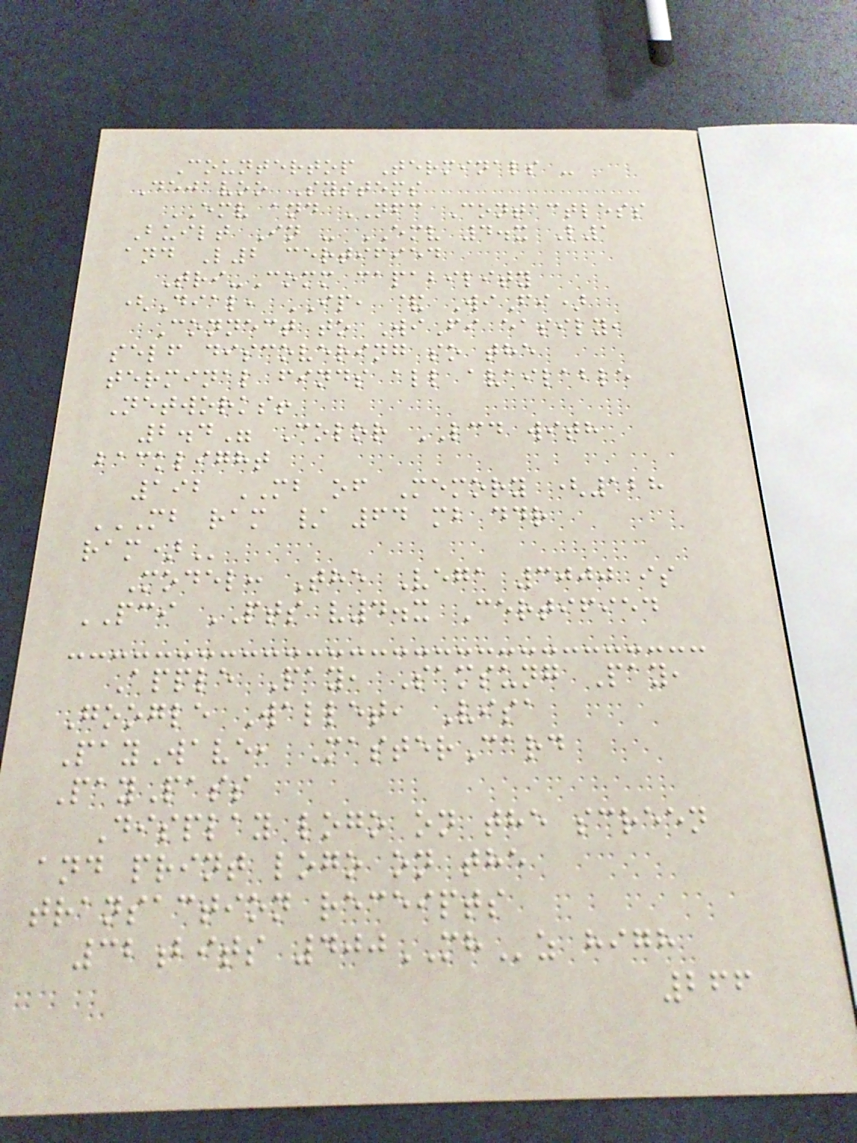Countertop Terminals -
Dejavoo Systems
EMV and NFC Contactless
Built In - EMV 4.x L1
and L2 certified
Tri-Comm capability
(Dial, IP, & WiFi)
Connect to WiFi easily,
self discovering so the
terminal finds all available
Networks!
2.4" Color LCD with
backlight
192 MB of Memory (128
MB RAM / 64 MB DDR
RAM)
Model: The Vega 3000 is
PCI PTS v4.x Certified
Apple Pay, Samsung Pay,
Google Wallet, Visa
PayWave, MasterCard
PayPass
Display logo on the screen
and print logo on the
transaction receipts
32bits 400MHz high
266
